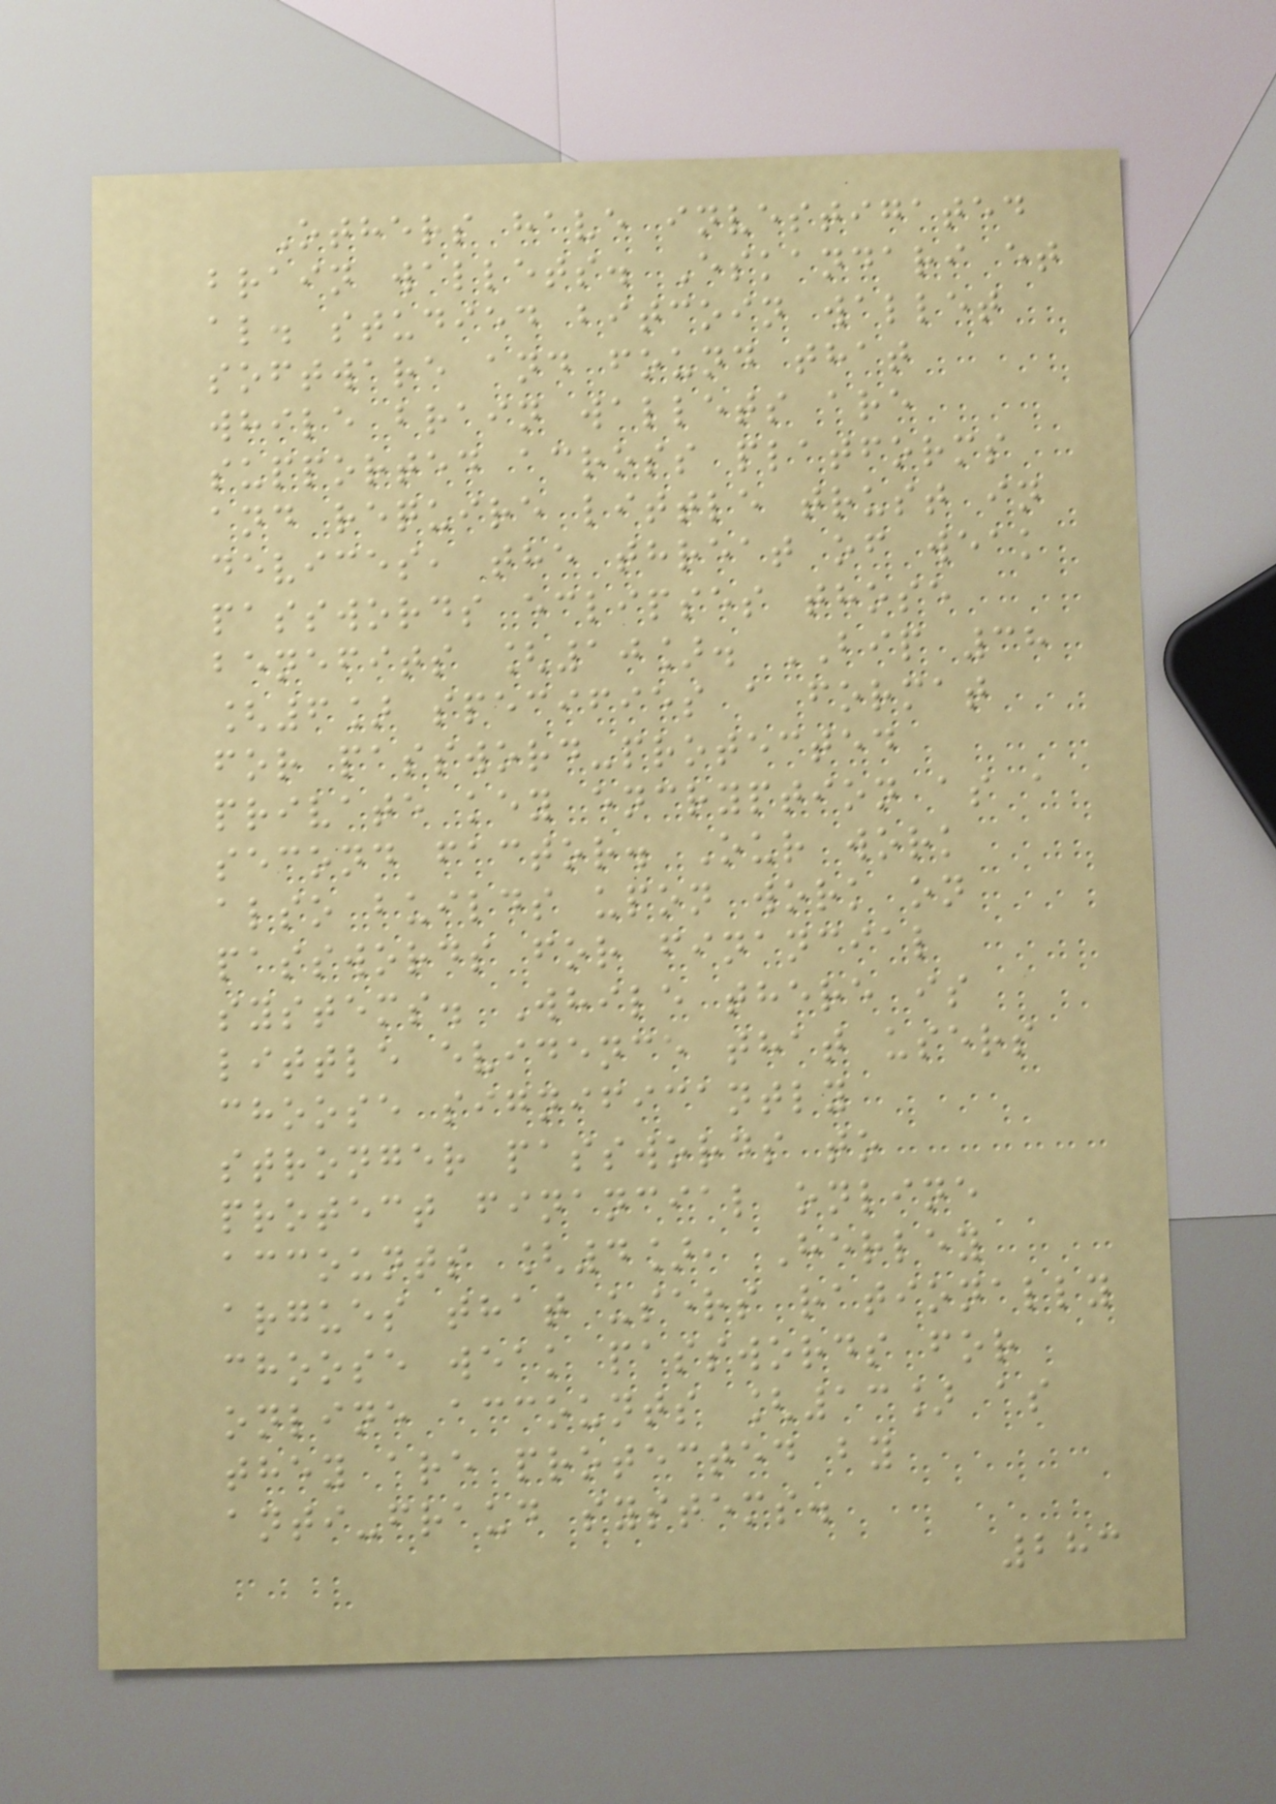Others have investigated
brain wallets. Eskandari et
al. studied bitcoin wallet
software and found that
while brain wallets are
supported across platforms
and require little trust in
devices, the threat of weak
passwords eclipses those
benefits [10]. BIP 38
[6] specifies a format
for password-protected
private key encryption as a
second factor. Our work
also builds upon work on
passwords for financial
systems. While there is
little evidence that users
choose significantly
stronger passwords to
protect financial online
accounts [4], Herley
argues that users rationally
choose weak passwords for
online accounts [13] as
they are protected by
anti-fraud systems.
283
